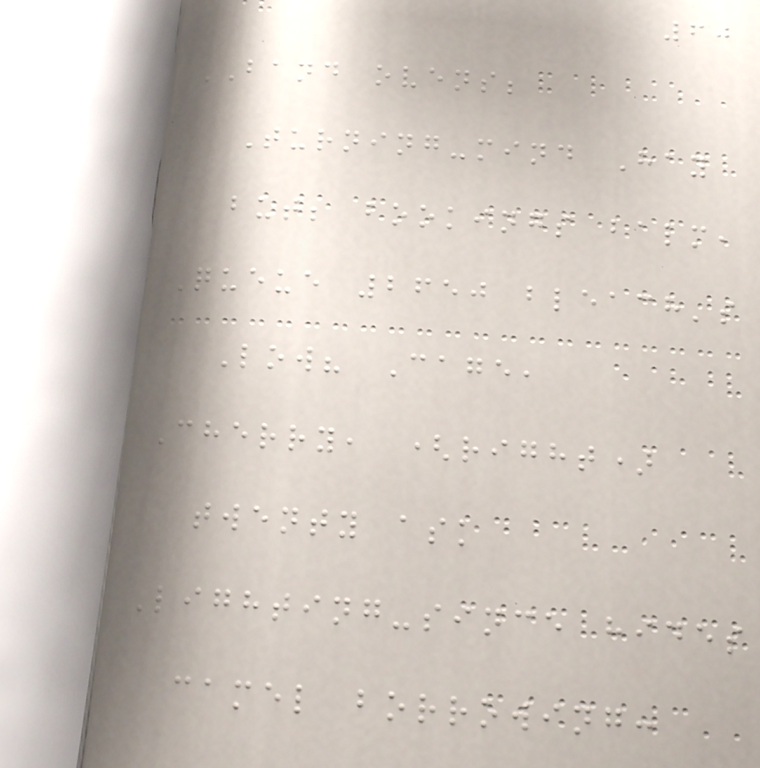60
BAND ovens;
Turning-mind Hay
but; bookings balm,
Queue 2650 bleach's
Low? Cage,
Cherry, (right)
twenty ask
Lighting-since hides
camel borrowing:
